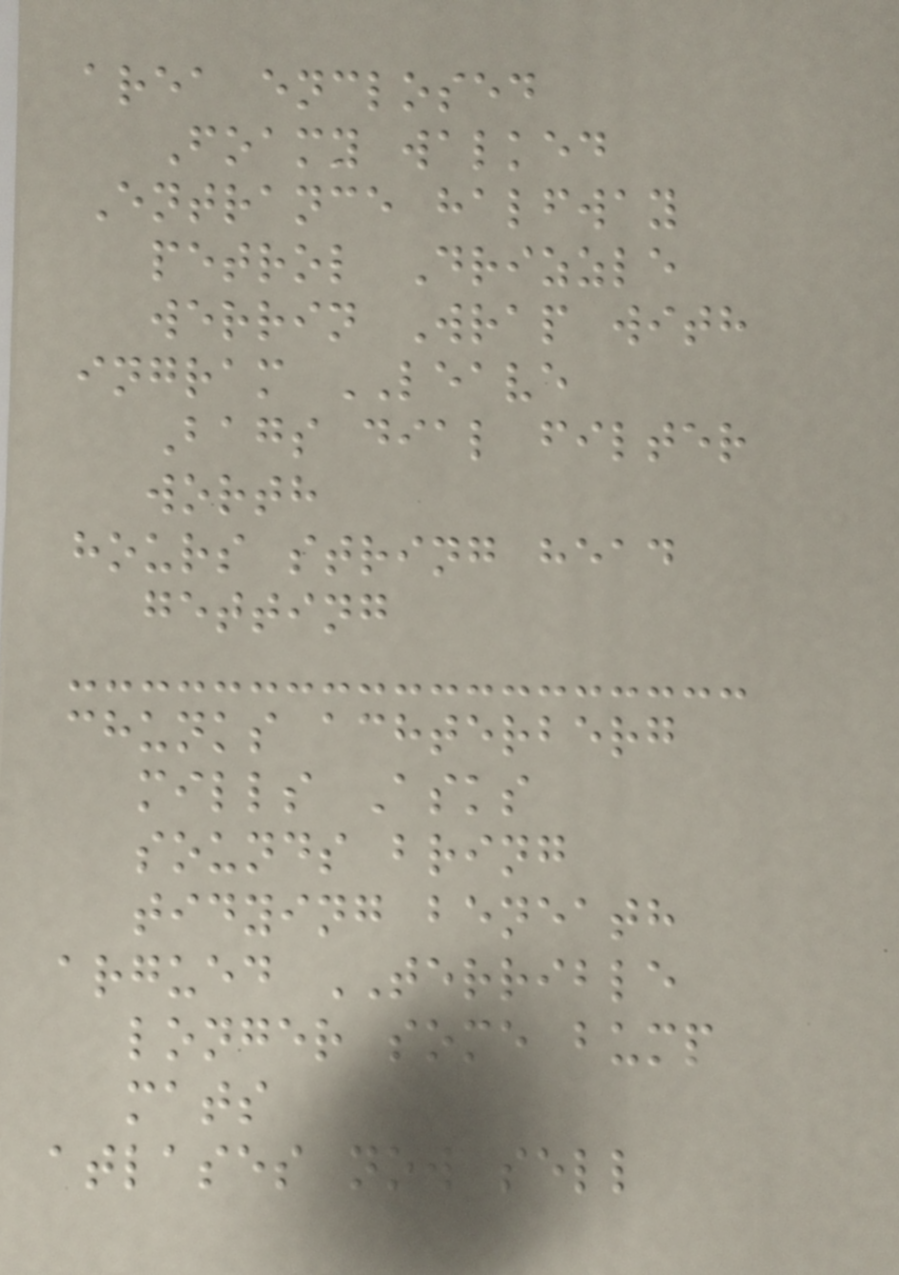area enclosed
Foamy walked
Entrance halfway
petrol Drizzle
werrin Wrap with
ingram LEAVE
Bags dial filter
worth
hours string head
getting
chunks achterberg
mills Asks
sounds bring
tidying beneath
argued TERRIBLE
longer some bump
mats
atlases now sell
